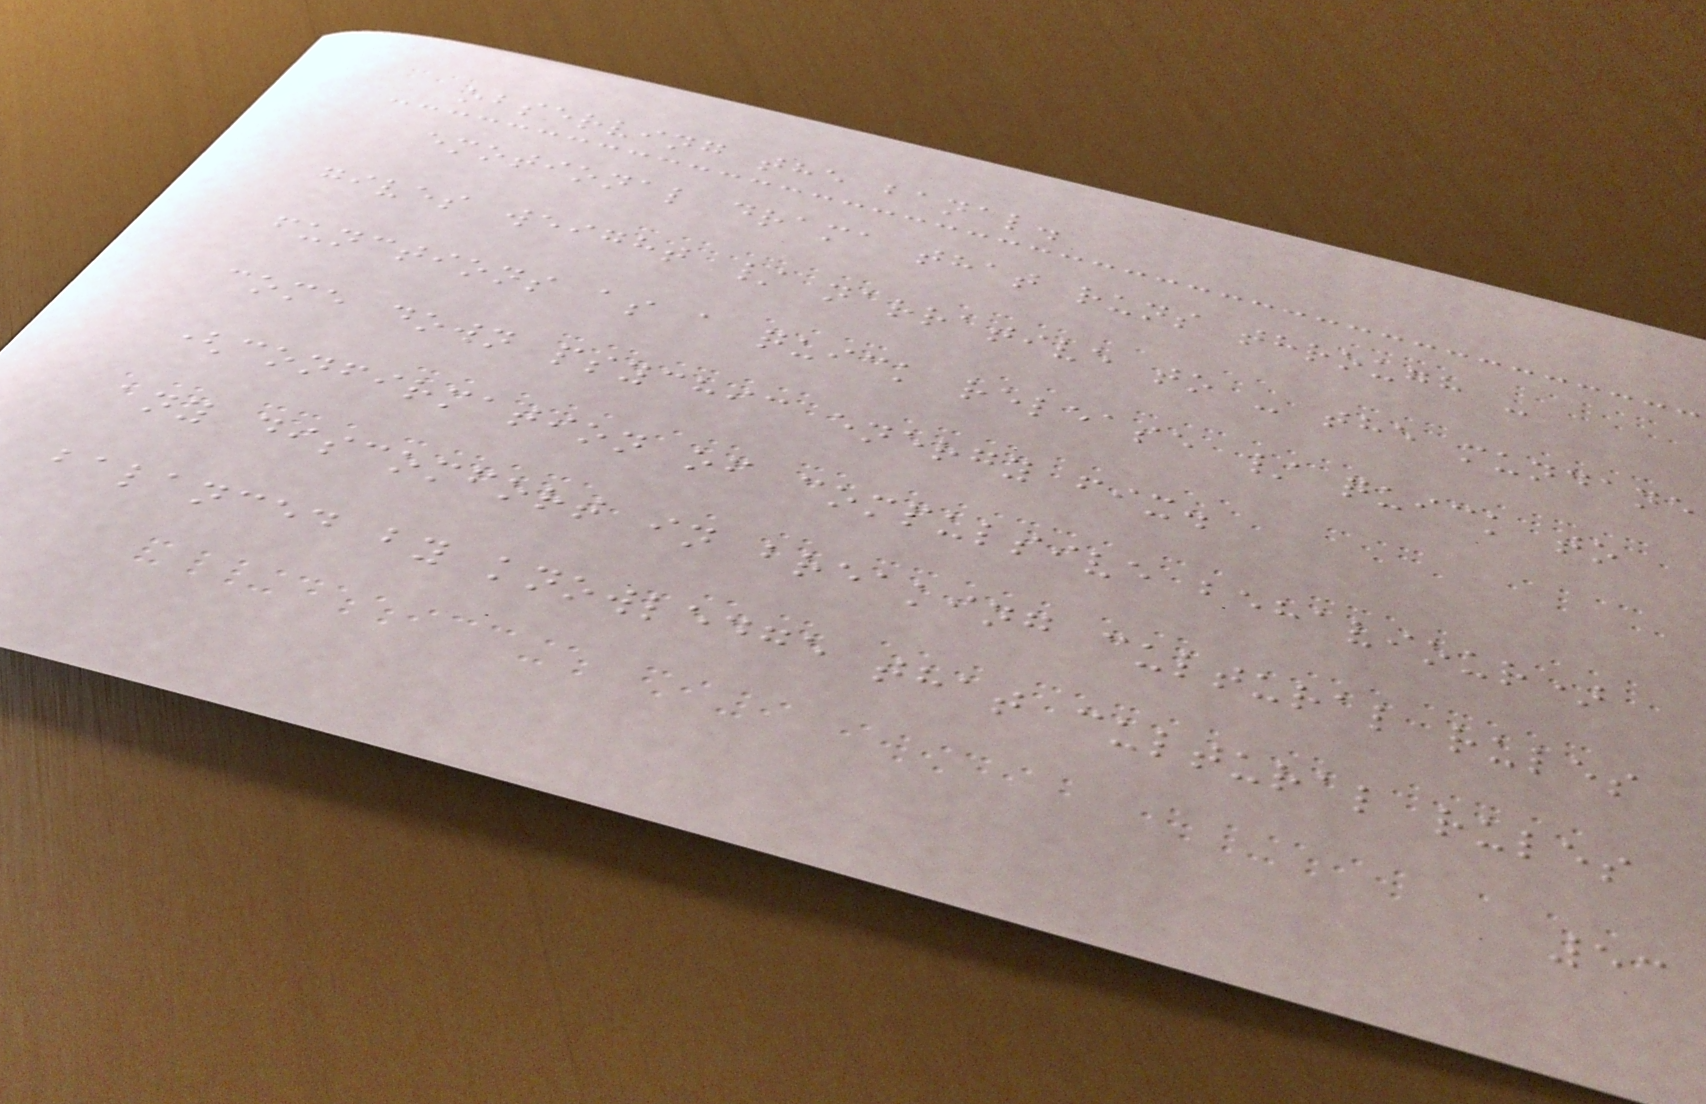observing the banal.
emotional drama that runs through -
gives weight / narrative to - the mundane
functions as a quick release / quick to
come down psychic energy fix.
(confirmation of compulsive behaviour)
any discomfort in breaking cultural rules
balanced by knowledge that cultural rules
53
